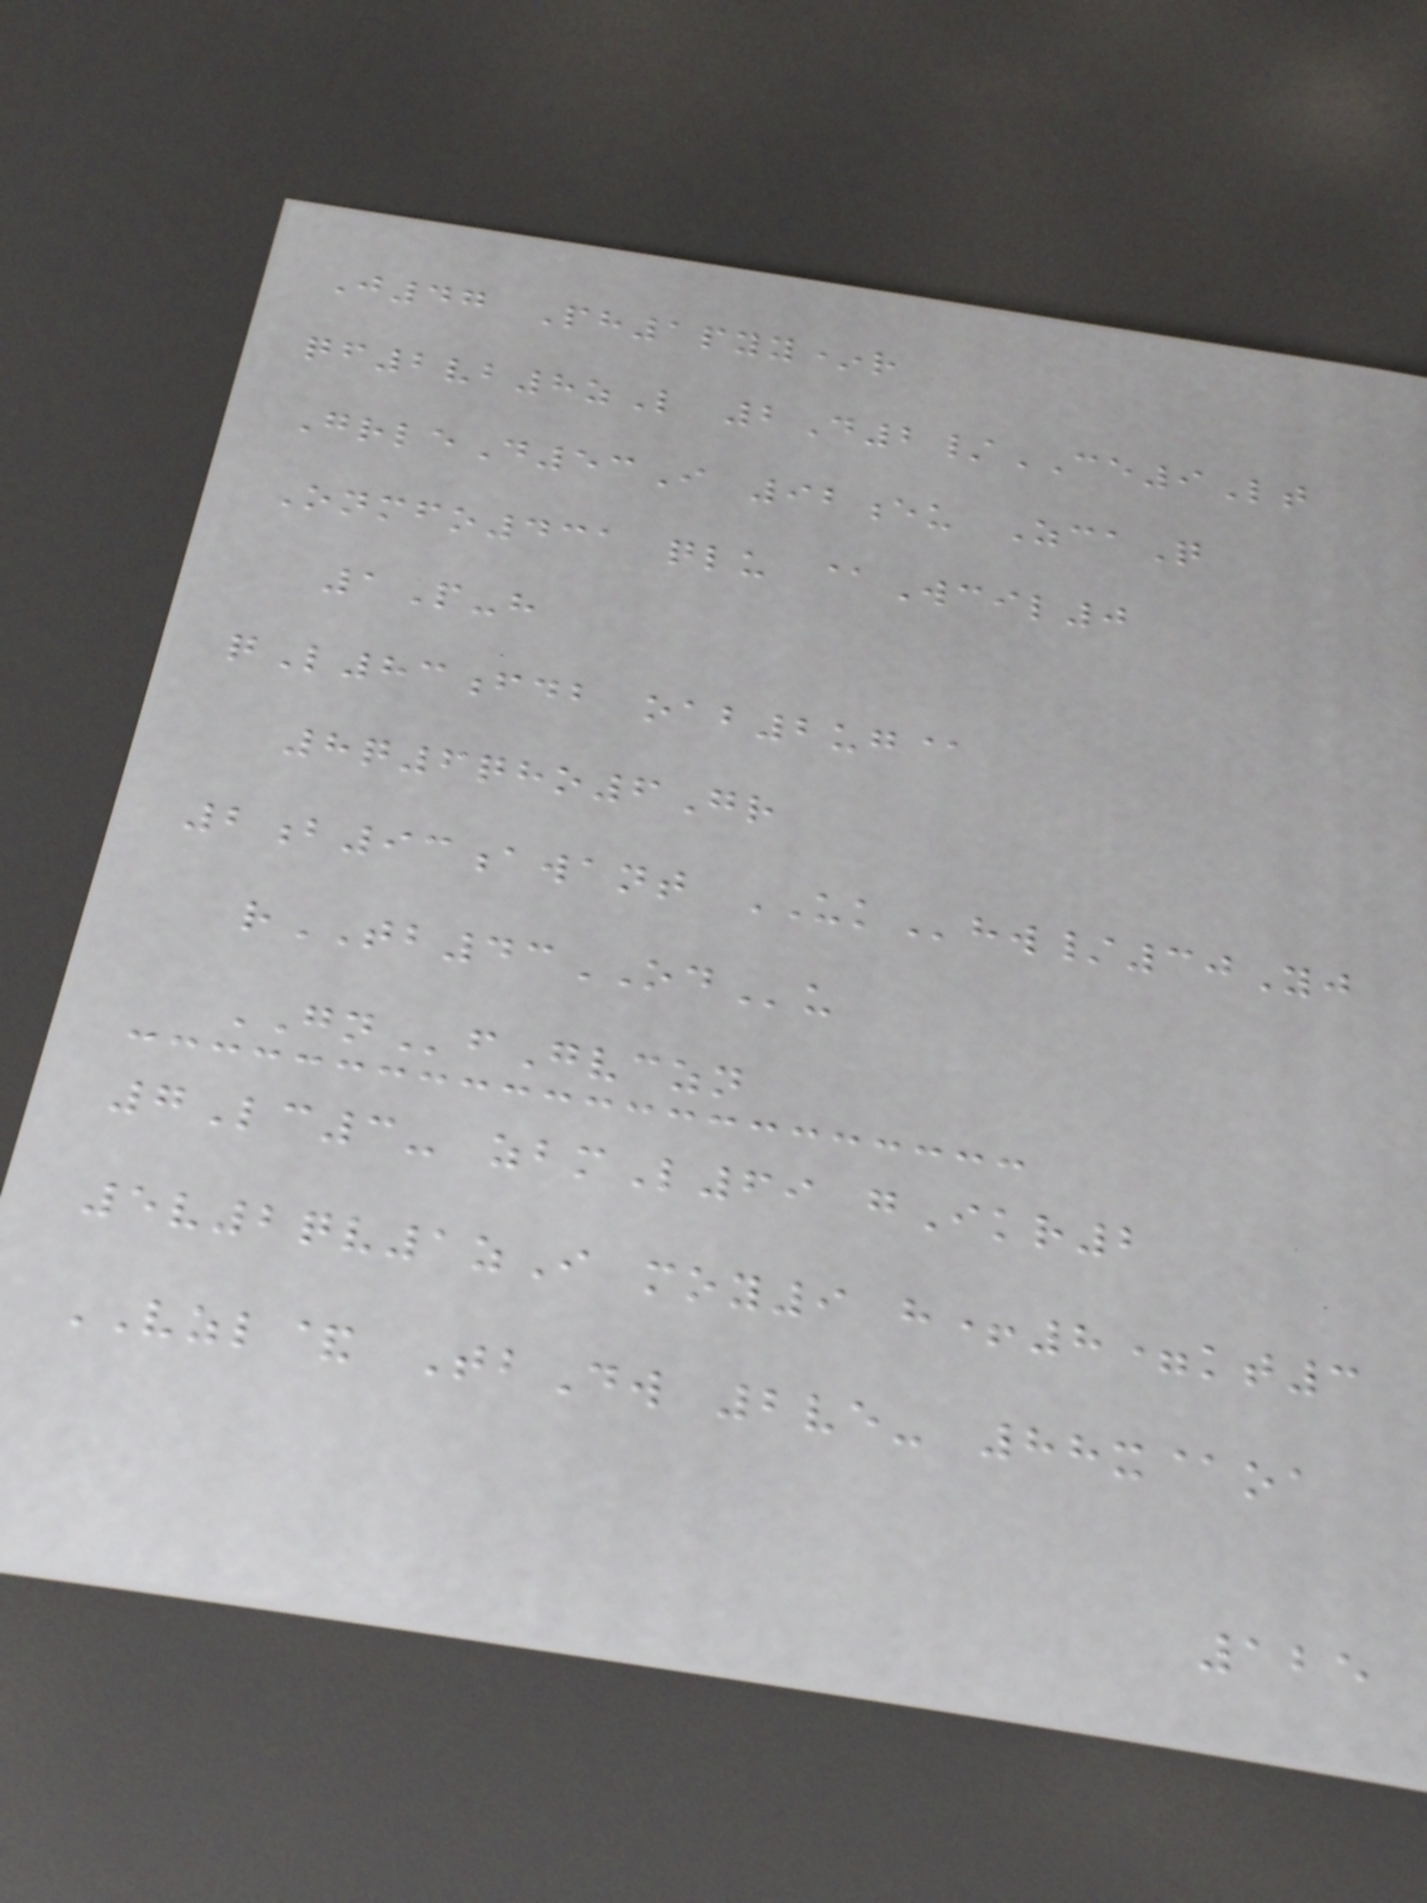J47 Ph1pyy*r
qf2vb8zL 2D2/CE9Lt
GrleD53I 92eu ZcaQ
Onmfo431 qlu @Wcil0
1P-h
qL83fdb oab2ug@
8q6qho6Gr
2b93awant UKhw/30Yj
rTB43ODu
GNfGvczn
7Lc3- zbmL69 gIkr2
5v2qv1zI moy9 h+8=kt3
VZL& TbDw 2ve- 88x@oa
125
